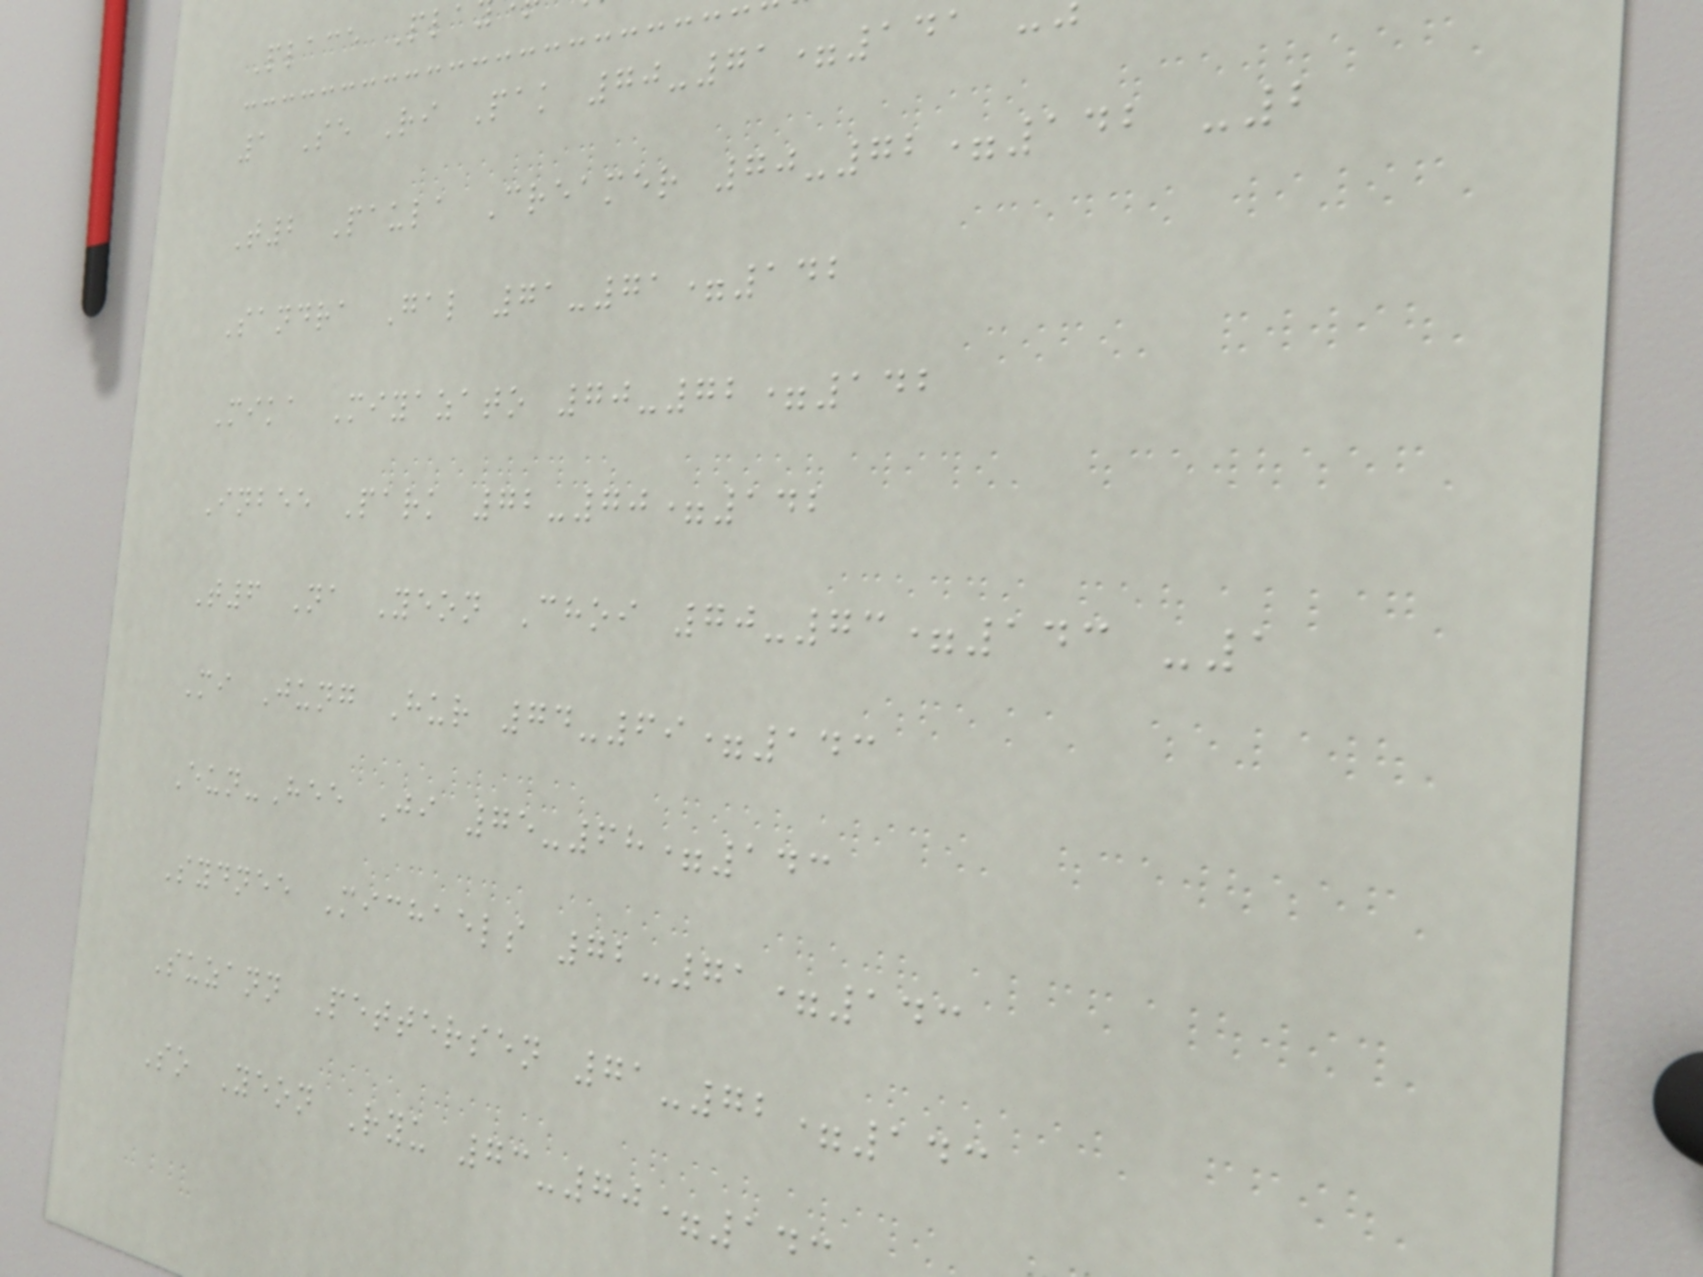Place Pla
1 Se Ri Pak 70-71=141
T2 Paula Creamer 70-72=142 -2
Sandra Gal 71-71=142
Mika Miyazato 70-72=142
Inbee Park 72-70=142
T6 Na Yeon Choi 70-73=143 -1
Mi Jung Hur 74-69=143
Eun-Hee Ji 75-68=143
Sydnee Michaels 72-71=143
Suzann Pettersen 71-72=143
So Yeon Ryu 73-70=14
